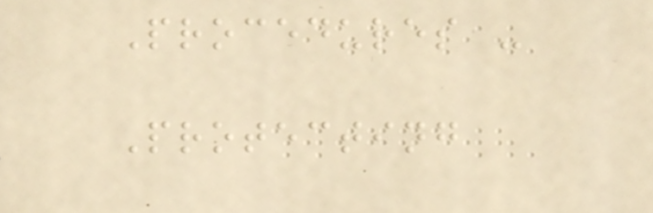Procedures -
Protecting
